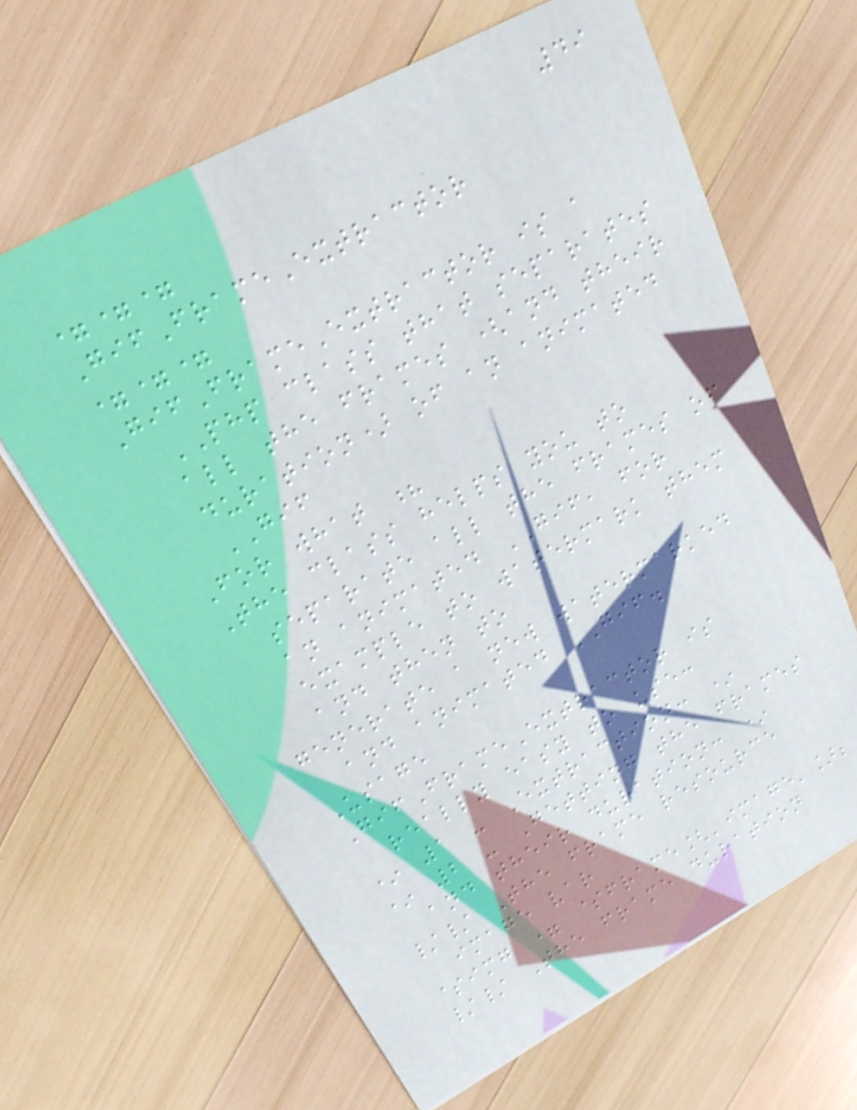49
===
GifFrameExtractor
===
GifFrameExtractor is a
PHP class that separates
all the frames (and their
duration) of an animated
GIF
For what ?
The class helps you to
separate all the frames of
an animated GIF, for
example to watermark them
and then to
generate a new watermarked
and animated GIF.
Usage
GifFrameExtractor is
really easy to use:
* 1 - Extraction: *
* 2 - Getting the frames
and their duration: *
// The frame resource
image var
$img = $frame['image'];
// The frame duration
